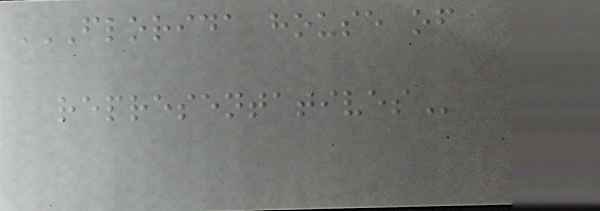FLORIDA HOUSE OF
REPRESENTATIVES
